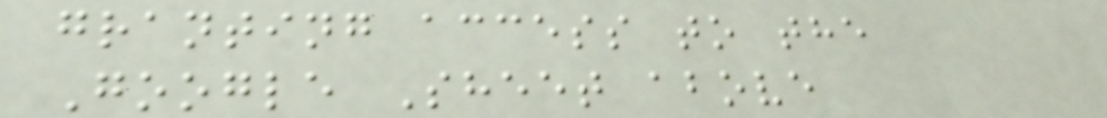granting access to the
Google Sheet above
